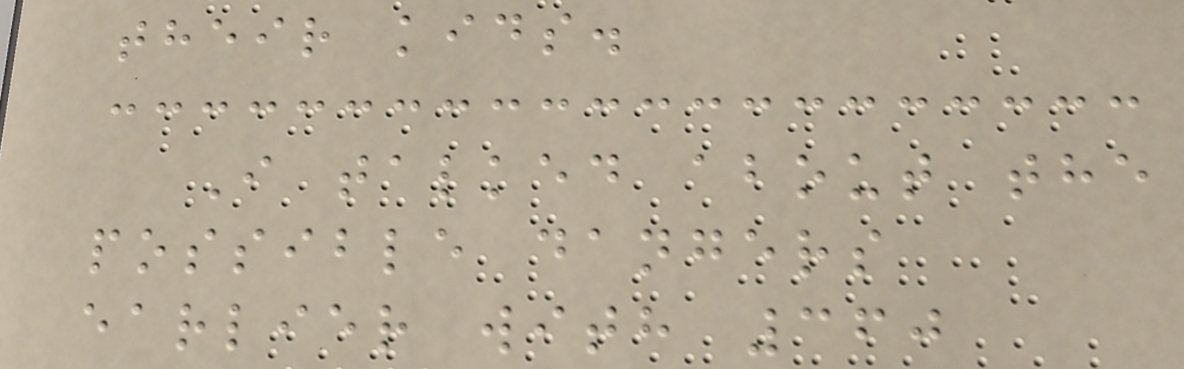their kids.
I talked about the
possible dangers
earlier with 360
